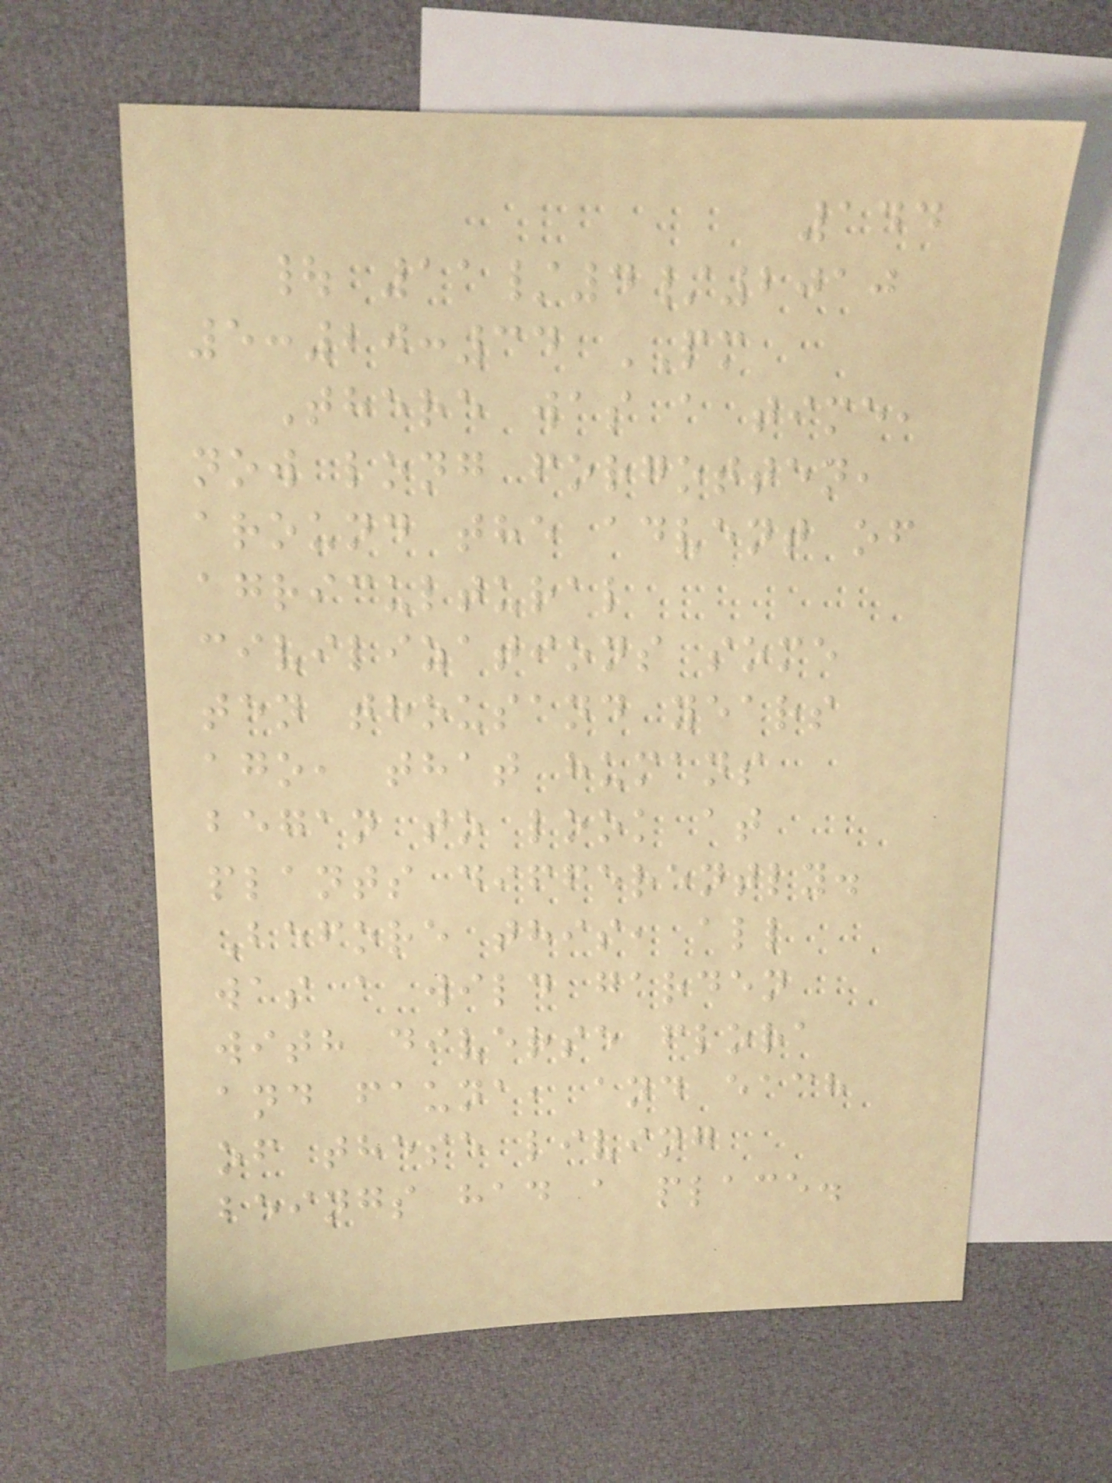144
| 11/4/2010
5:20:34 PM
There was a time,
now long forgotten,
around the advent of
agricultural
civilizations some
ten thousand years
ago, that humans
began to look at
plants differently.
Before this, all
was a wild garden
with diverse flora
and fauna, and each
of these living
beings had a place.
